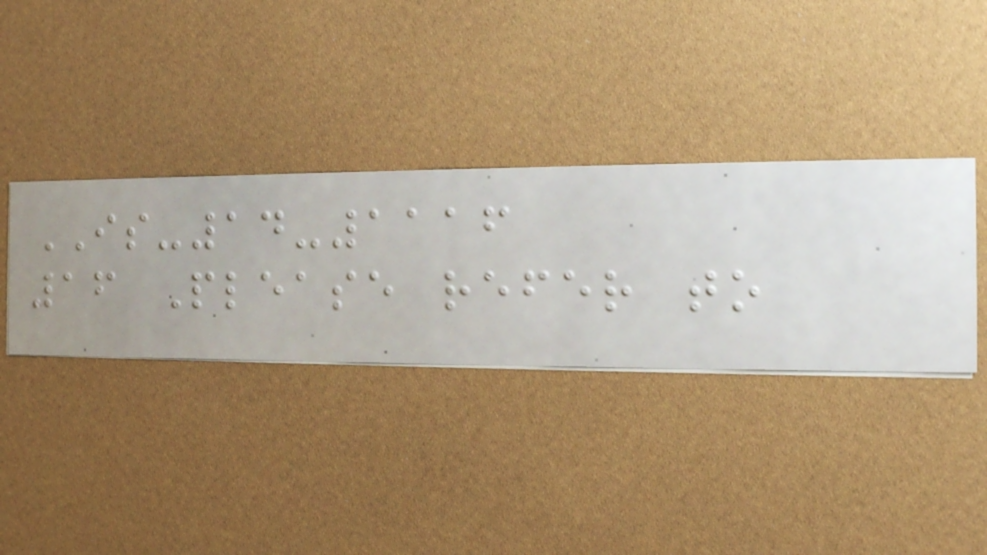IS-14-1116
16 Please refer to
